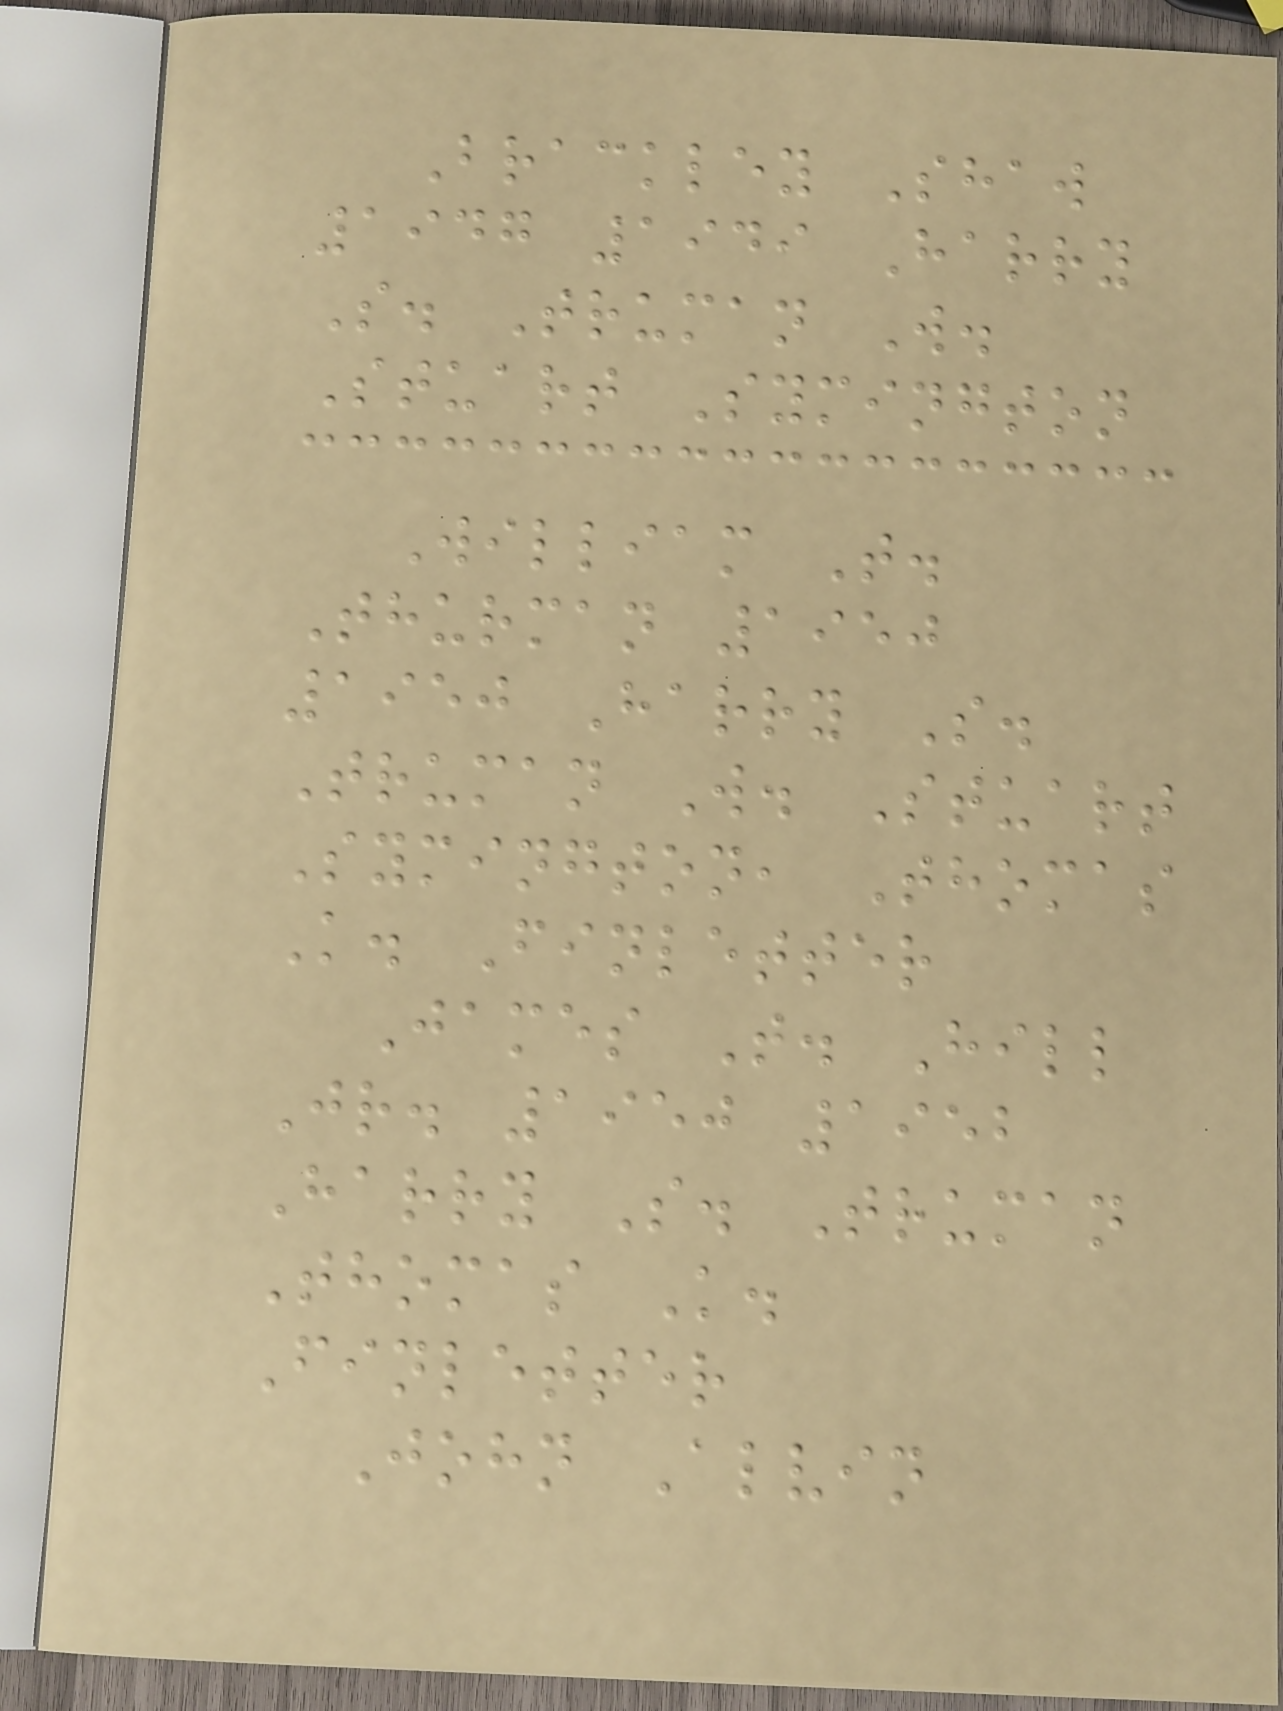Brackley Shaw
1947 1949 Harry
S. Truman W.
Stuart Symington
William T.
Thurman 1950
1950 Harry S.
Truman W. Stuart
Symington, Thomas
K. Finletter
James T. Hill
Jr. 1950 1952
Harry S. Truman
Thomas K.
Finletter
John Alvin
